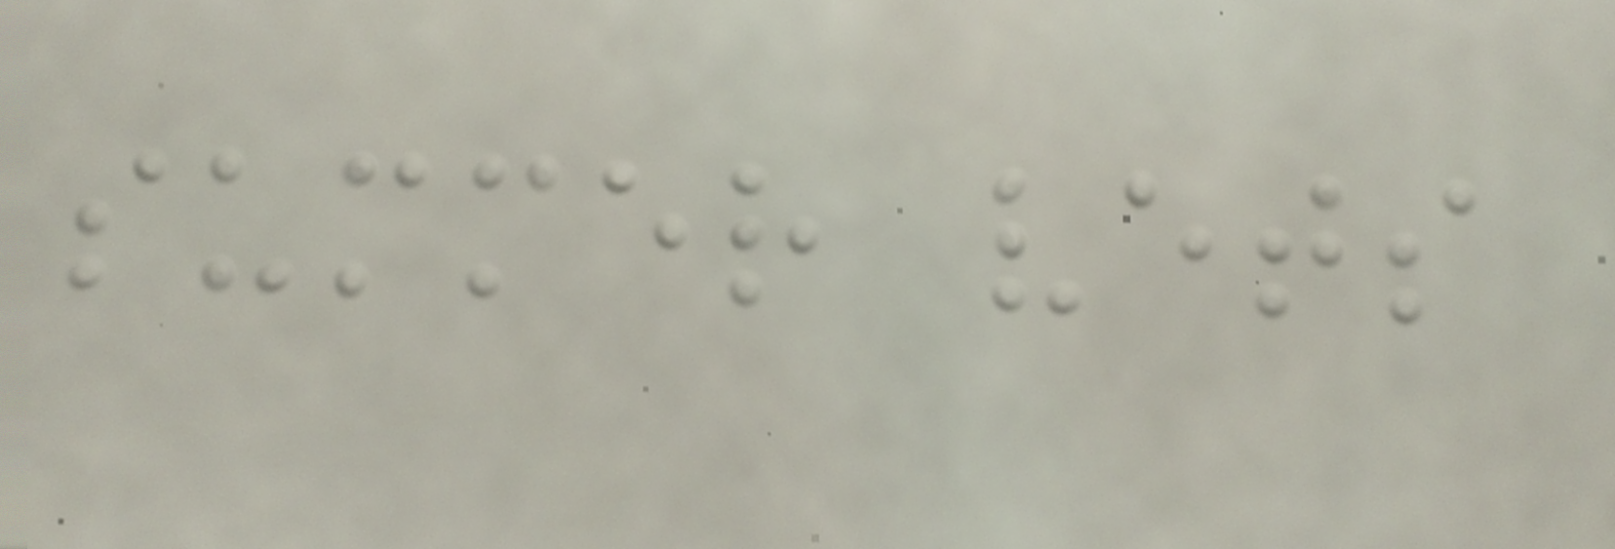summer vets
